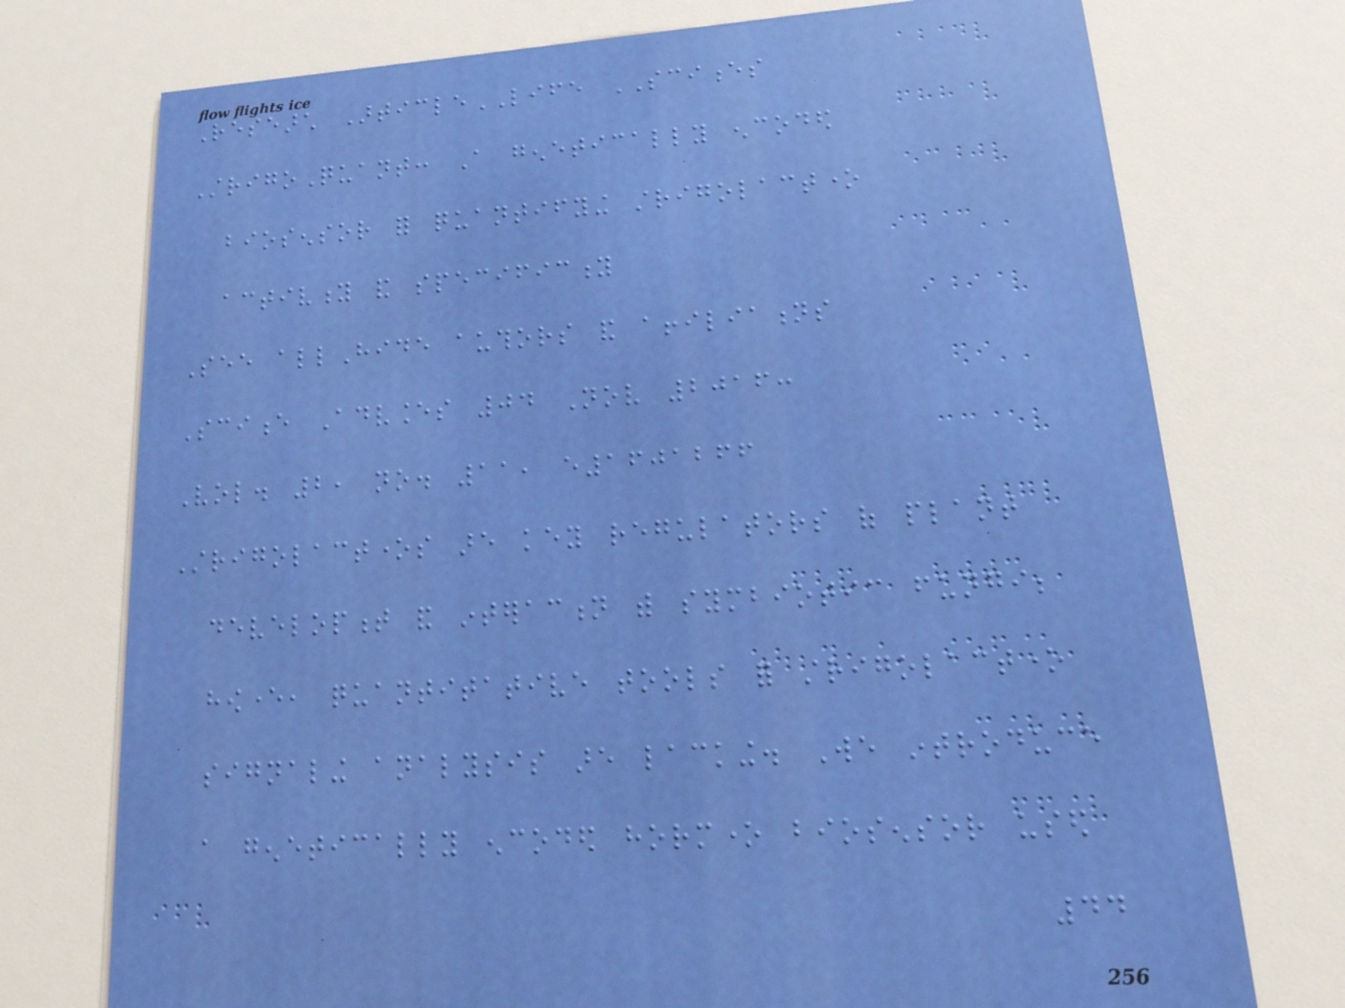Research ArticleLIFE SCIENCES
StrigoQuant: A genetically encoded
biosensor for quantifying strigolactone
activity and specificity
See allHide authors and affiliations
Science Advances 04 Nov 2016:
Vol. 2, no. 11, e1601266
Strigolactones are key regulators of plant
development and interaction with symbiotic fungi;
however, quantitative tools for strigolactone
signaling analysis are lacking. We introduce
a genetically encoded hormone biosensor used
44
